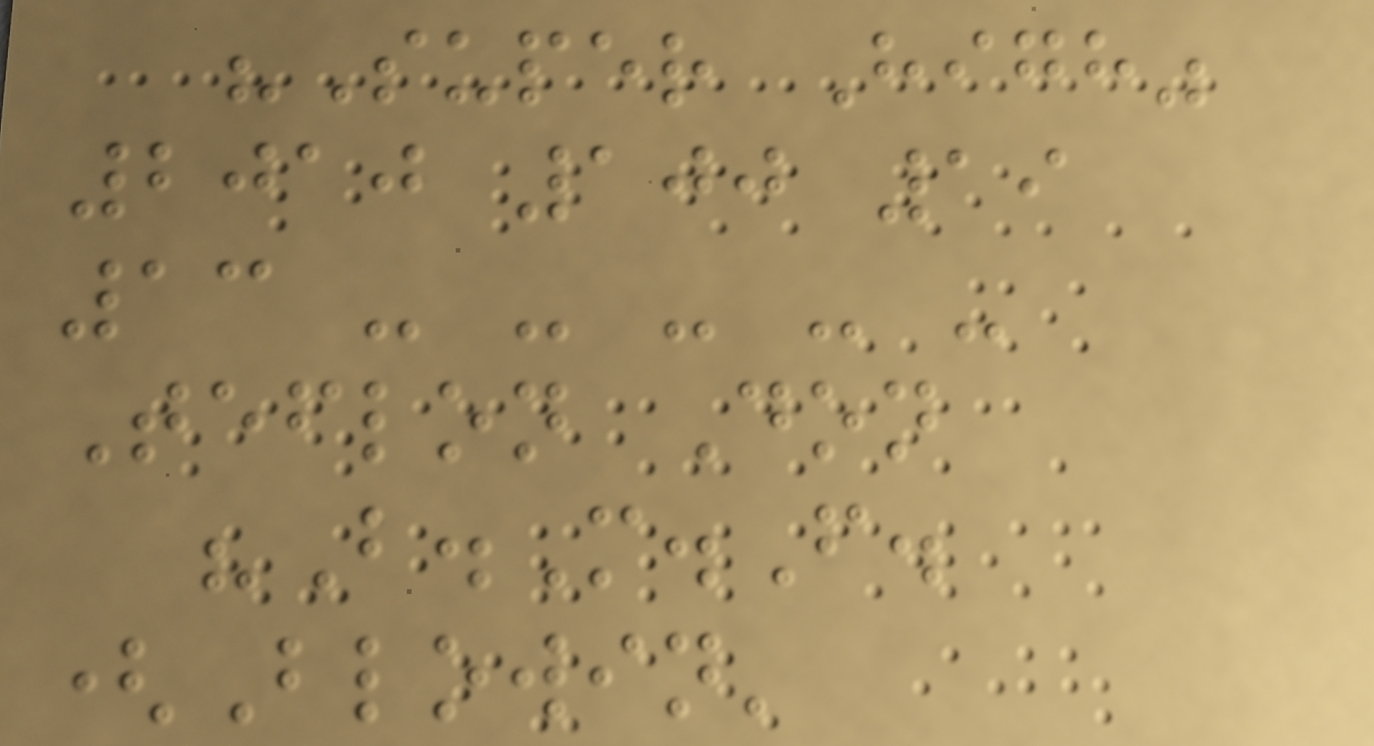"Super High"
2010 100 19
13 - - - - -
Teflon Don
"B.M.F.
(Blowin'
